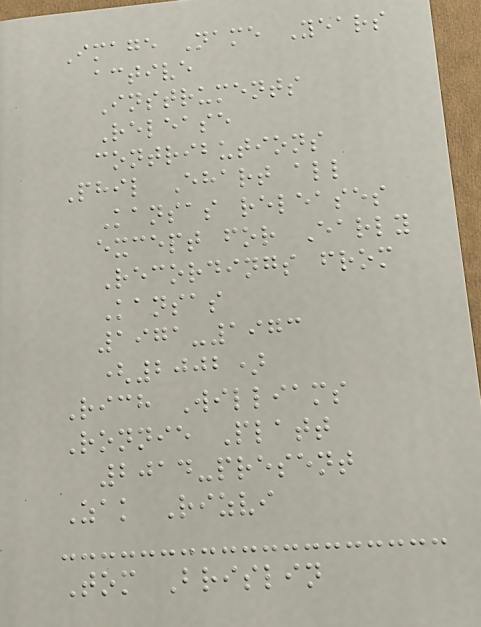Image Name Years
active
Instruments
Release
contributions
Phil Ehart all
Kansas releases
except for Early
Recordings from
Kansas
1971-1973
(2002)
Rich Williams
Ronnie Platt
2014-present
Zak Rizvi
Tom Brislin
